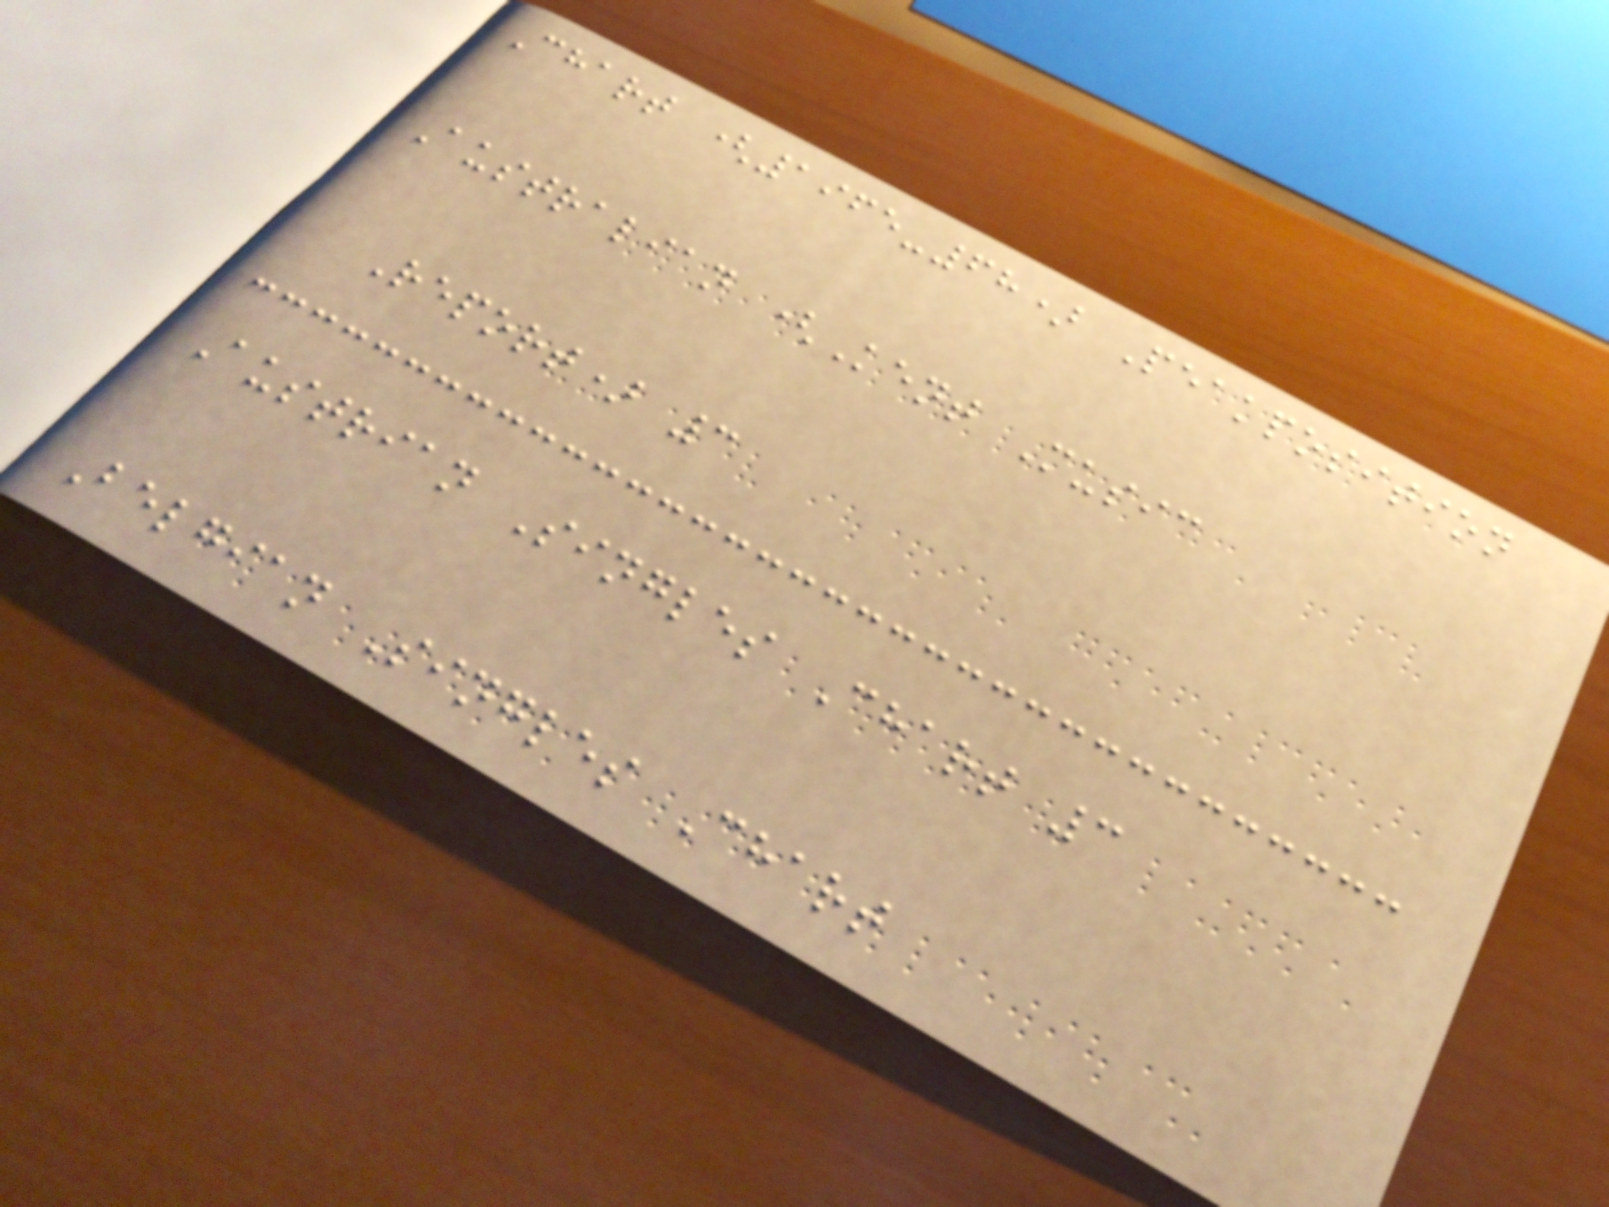Chart (1965-68) Peakposition
Australian (Kent Music
Report) 3
Austrian Singles Chart 3
Belgian Singles Chart
